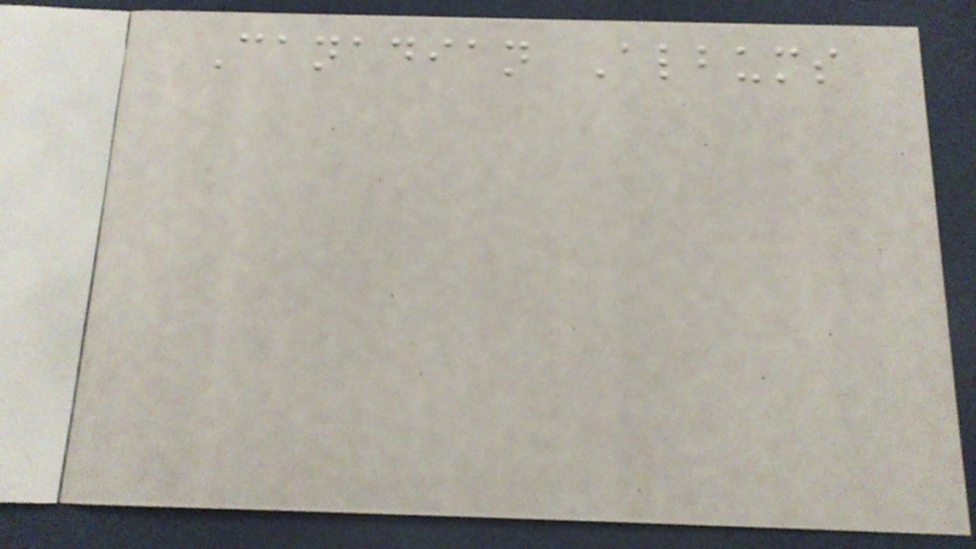Canadian Albums
